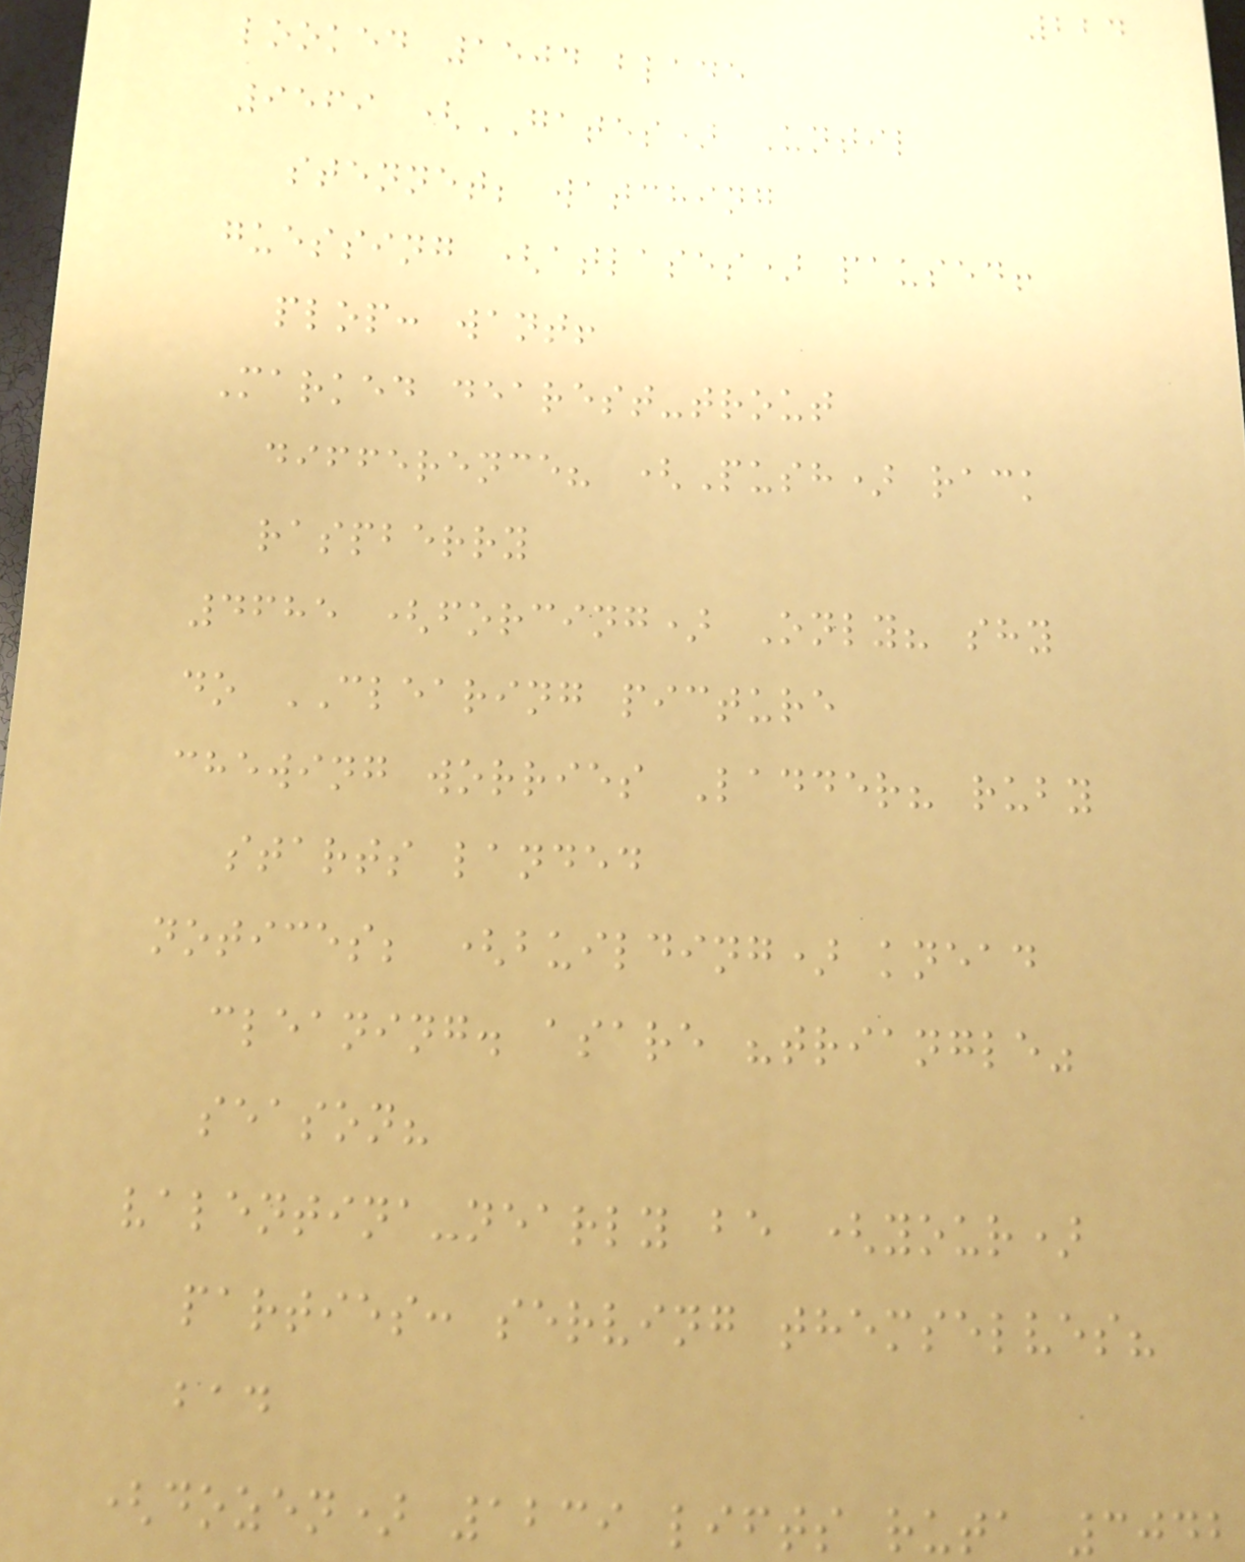224
looked 1504 blade
9569 (GATES) Until
stennet; watching
guessing (atlases) paused!
plop: want!
Marked dearest-trout
difference? (Push) rack
raspberry
4685 (forcing) Only? shy
do CLEARING picture
chewing worries Ladder? ruby
starts landed
notices; (building) knead
cleaning. asare "triangle"
season?
valentina-nearly be (your)
parties: serving themselves?
bad
(dozen) 1239 lifts ruta 3042
